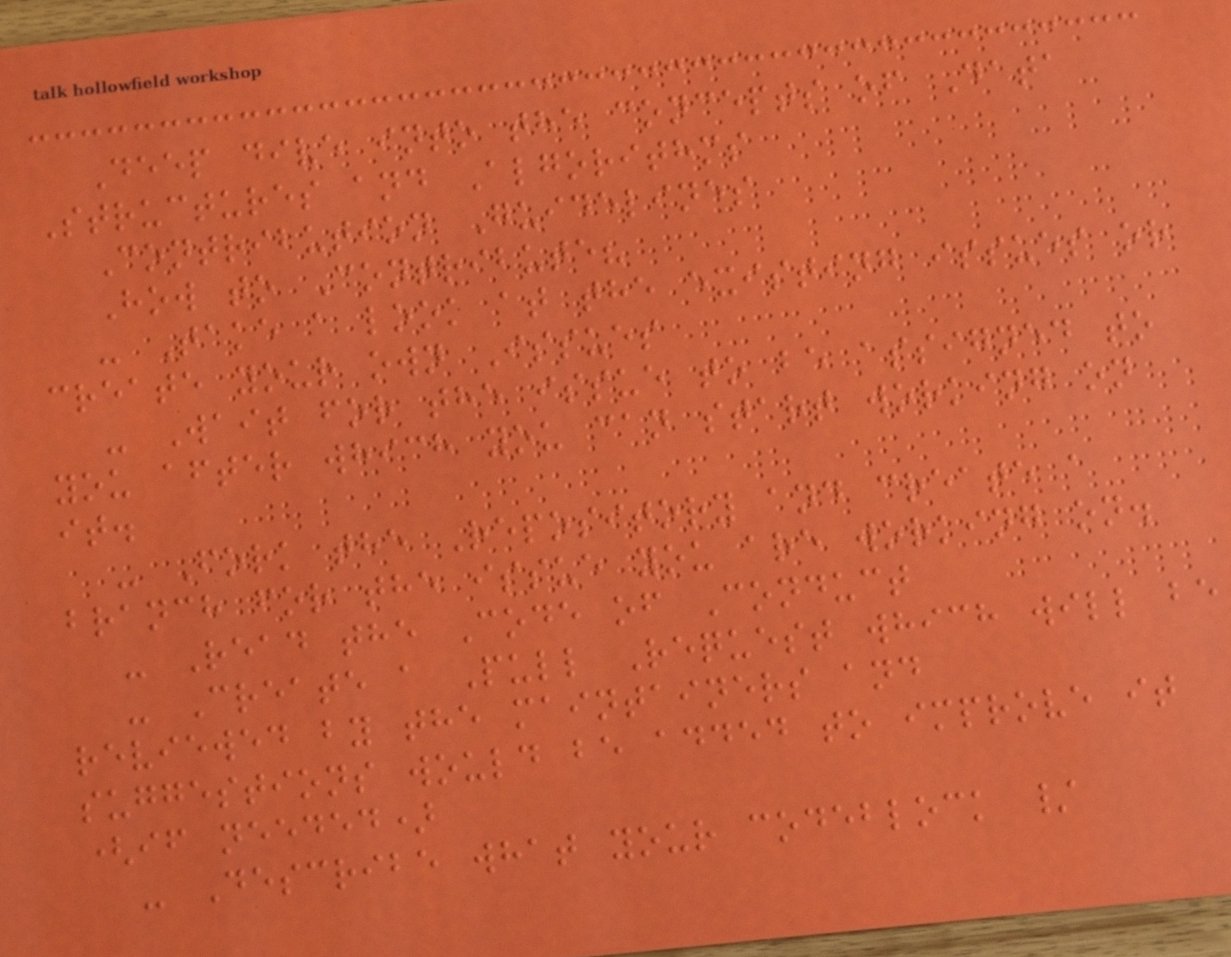Deep dive into the concepts of Data
Structures and Algorithms
Contribution Guidelines
How to Contribute?
- Take a look at the existing issues or
create your own Issues
- Wait for the issue to be assigned to
you after which you can start working on
it.
- Fork the Repository and create a
branch for the issue you are working on.
- Read the Code of Conduct
- Create a Pull Request which will be
reviewed by the maintainers and
suggestions would be added to improve it
(if needed)
- Describe what your codeblock /
